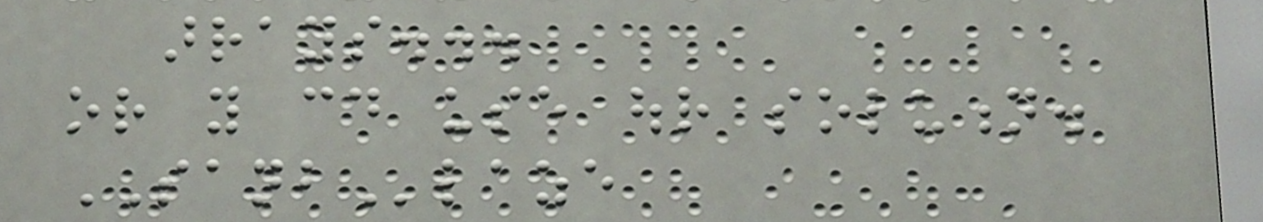arrays...
or you could use our solution.
SANBlaze
